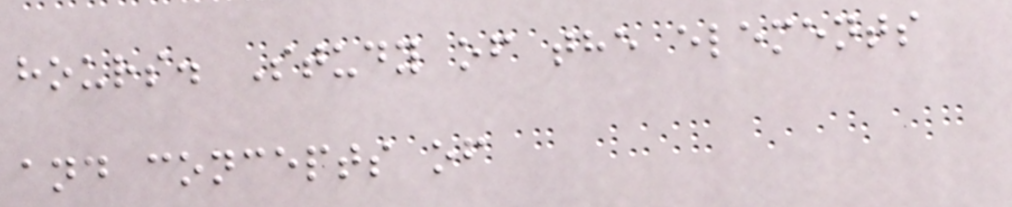hours. Study of the elements
and concepts of
